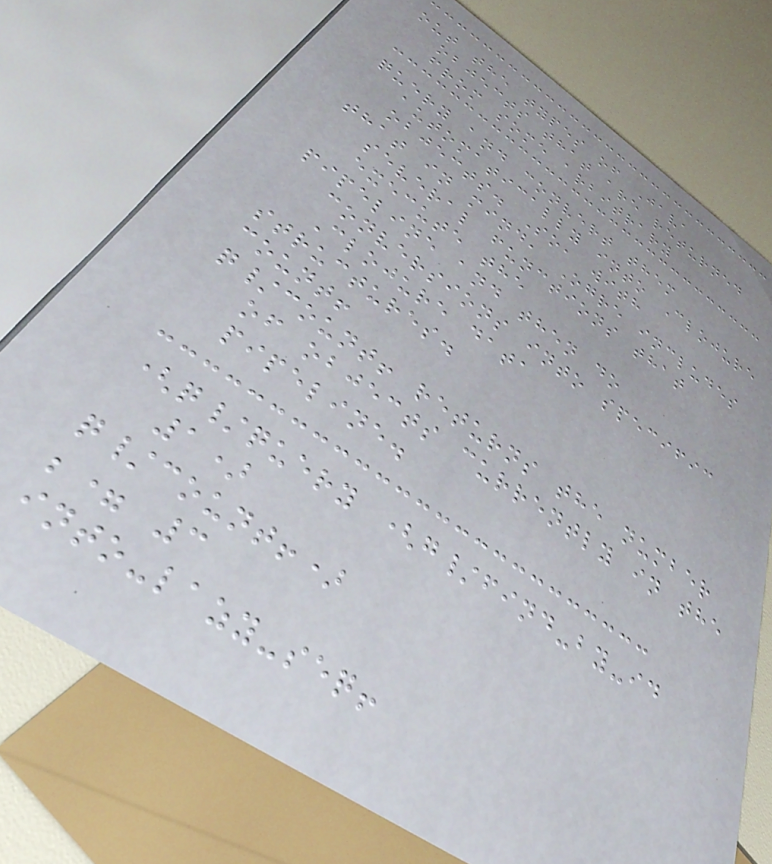out the types of Java
objects that are returned
from some arbitrary
query and convert them
automatically into Clojure
objects. So, with
that in mind, Ogre includes
several functions that
execute the
pipeline and then do
conversions into specific
Clojure data
structures.
count!
q/count! returns the number
of objects currently in the
pipeline.
(q/query (g/find-by-id
1)
q/count!)
;= 3
into-lazy-seq!
